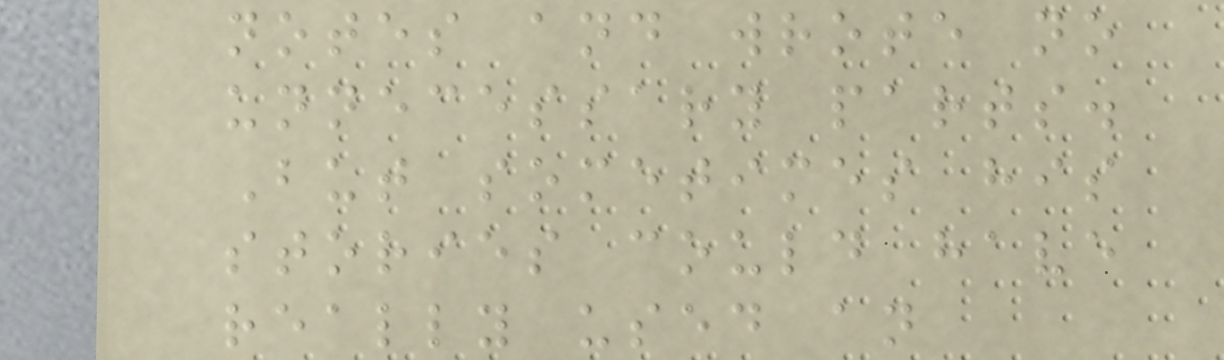notes and wrote no
unnecessary parts.
But sometimes his
stories could have
really used an
